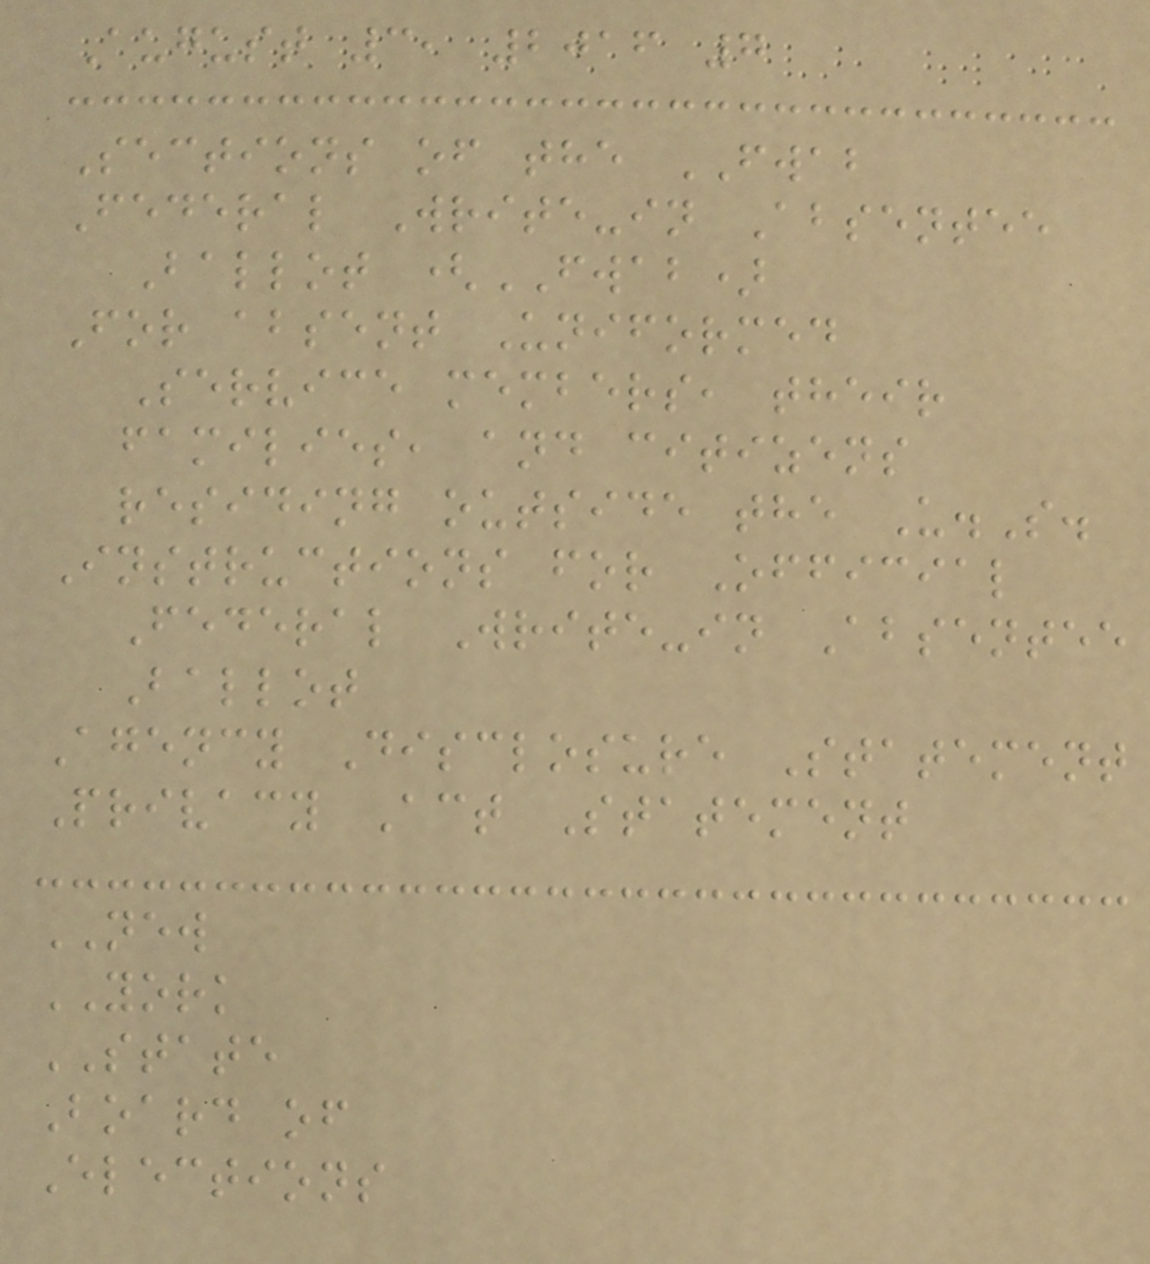August 3, 2016 7
Sections of the FWAB
Federal Write-in Absentee
Ballot (FWAB)
For absent Uniformed
Service members, their
families, and citizens
residing outside the U.S.
Instructions for Official
Federal Write-in Absentee
Ballot
Agency Disclosure Statement
Privacy Act Statement
NEW
YORK
STATE
Board of
Elections
